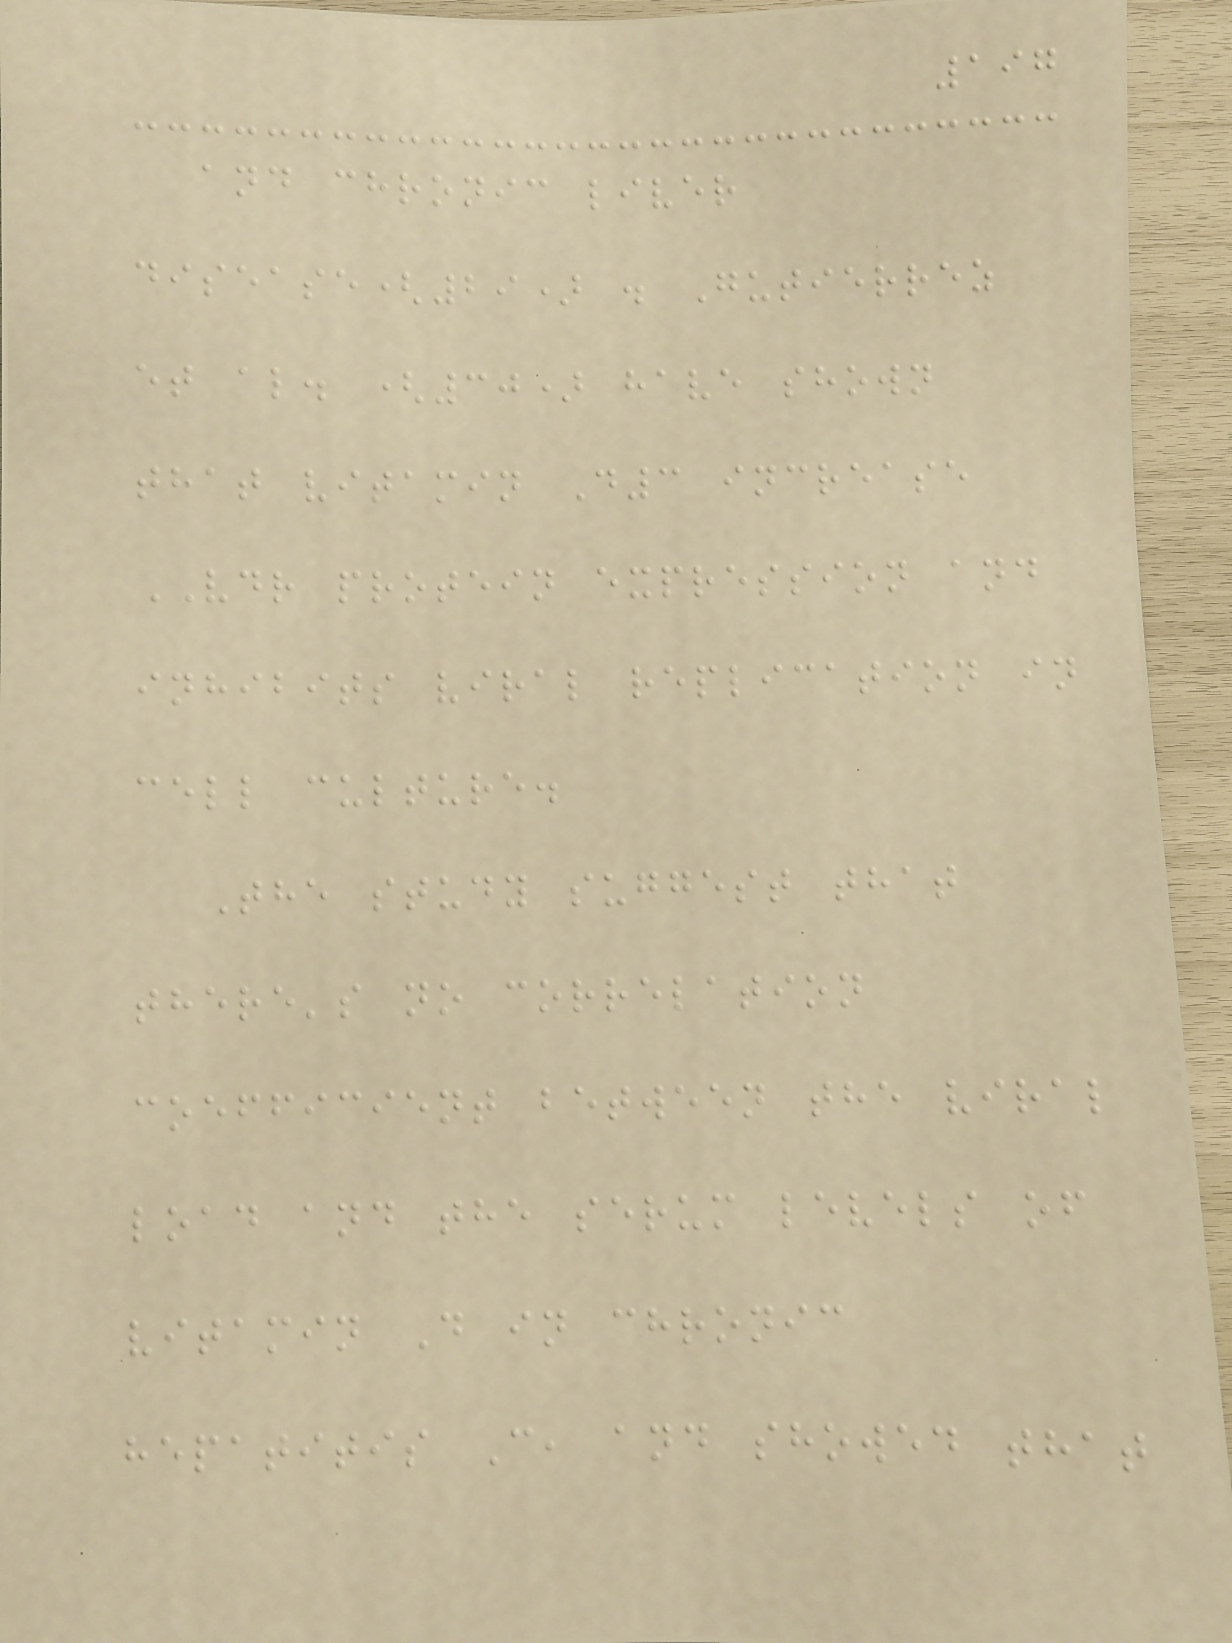197
and chronic liver
disease(29) . Gutierrez
et al. (30) have shown
that vitamin D3 increase
VDR protein expression and
inhibits viral replication in
cell culture.
The study suggest that
there's no correlation
coefficient between the viral
load and the serum levels of
vitamin D in chronic
hepatitis C, and showed that
